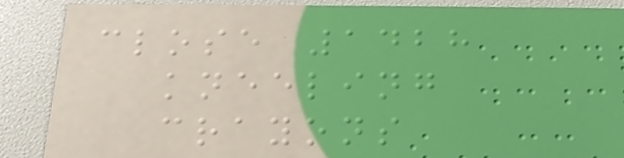close 1428
kneeling
crayons
